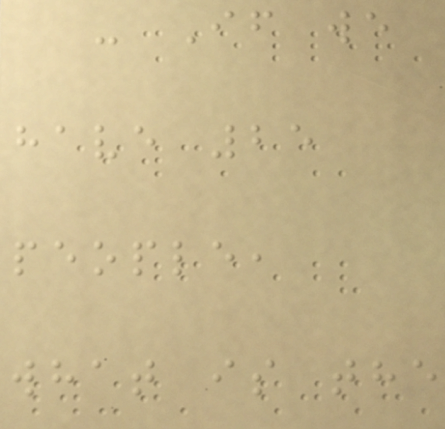- If we
have 25
people,
what is the
